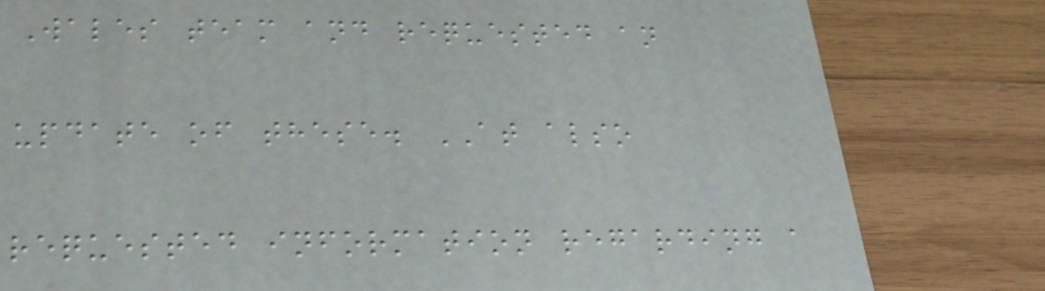Wales team and requested an
update of these. AT also
requested information regarding a
